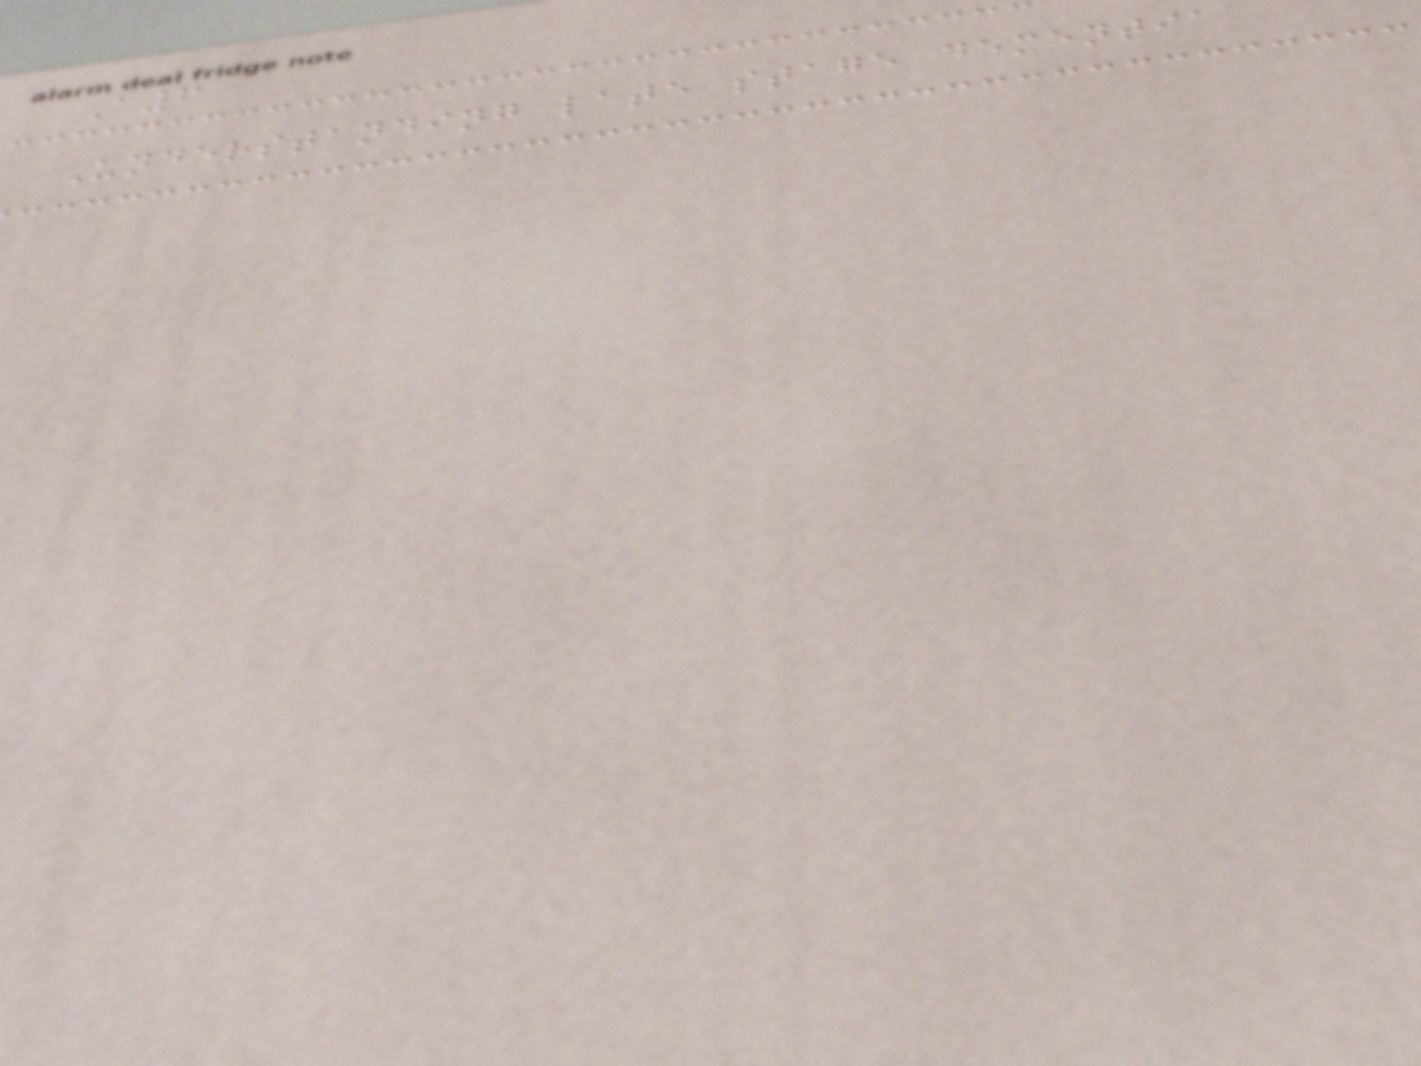A6
Understanding late stage dementia
